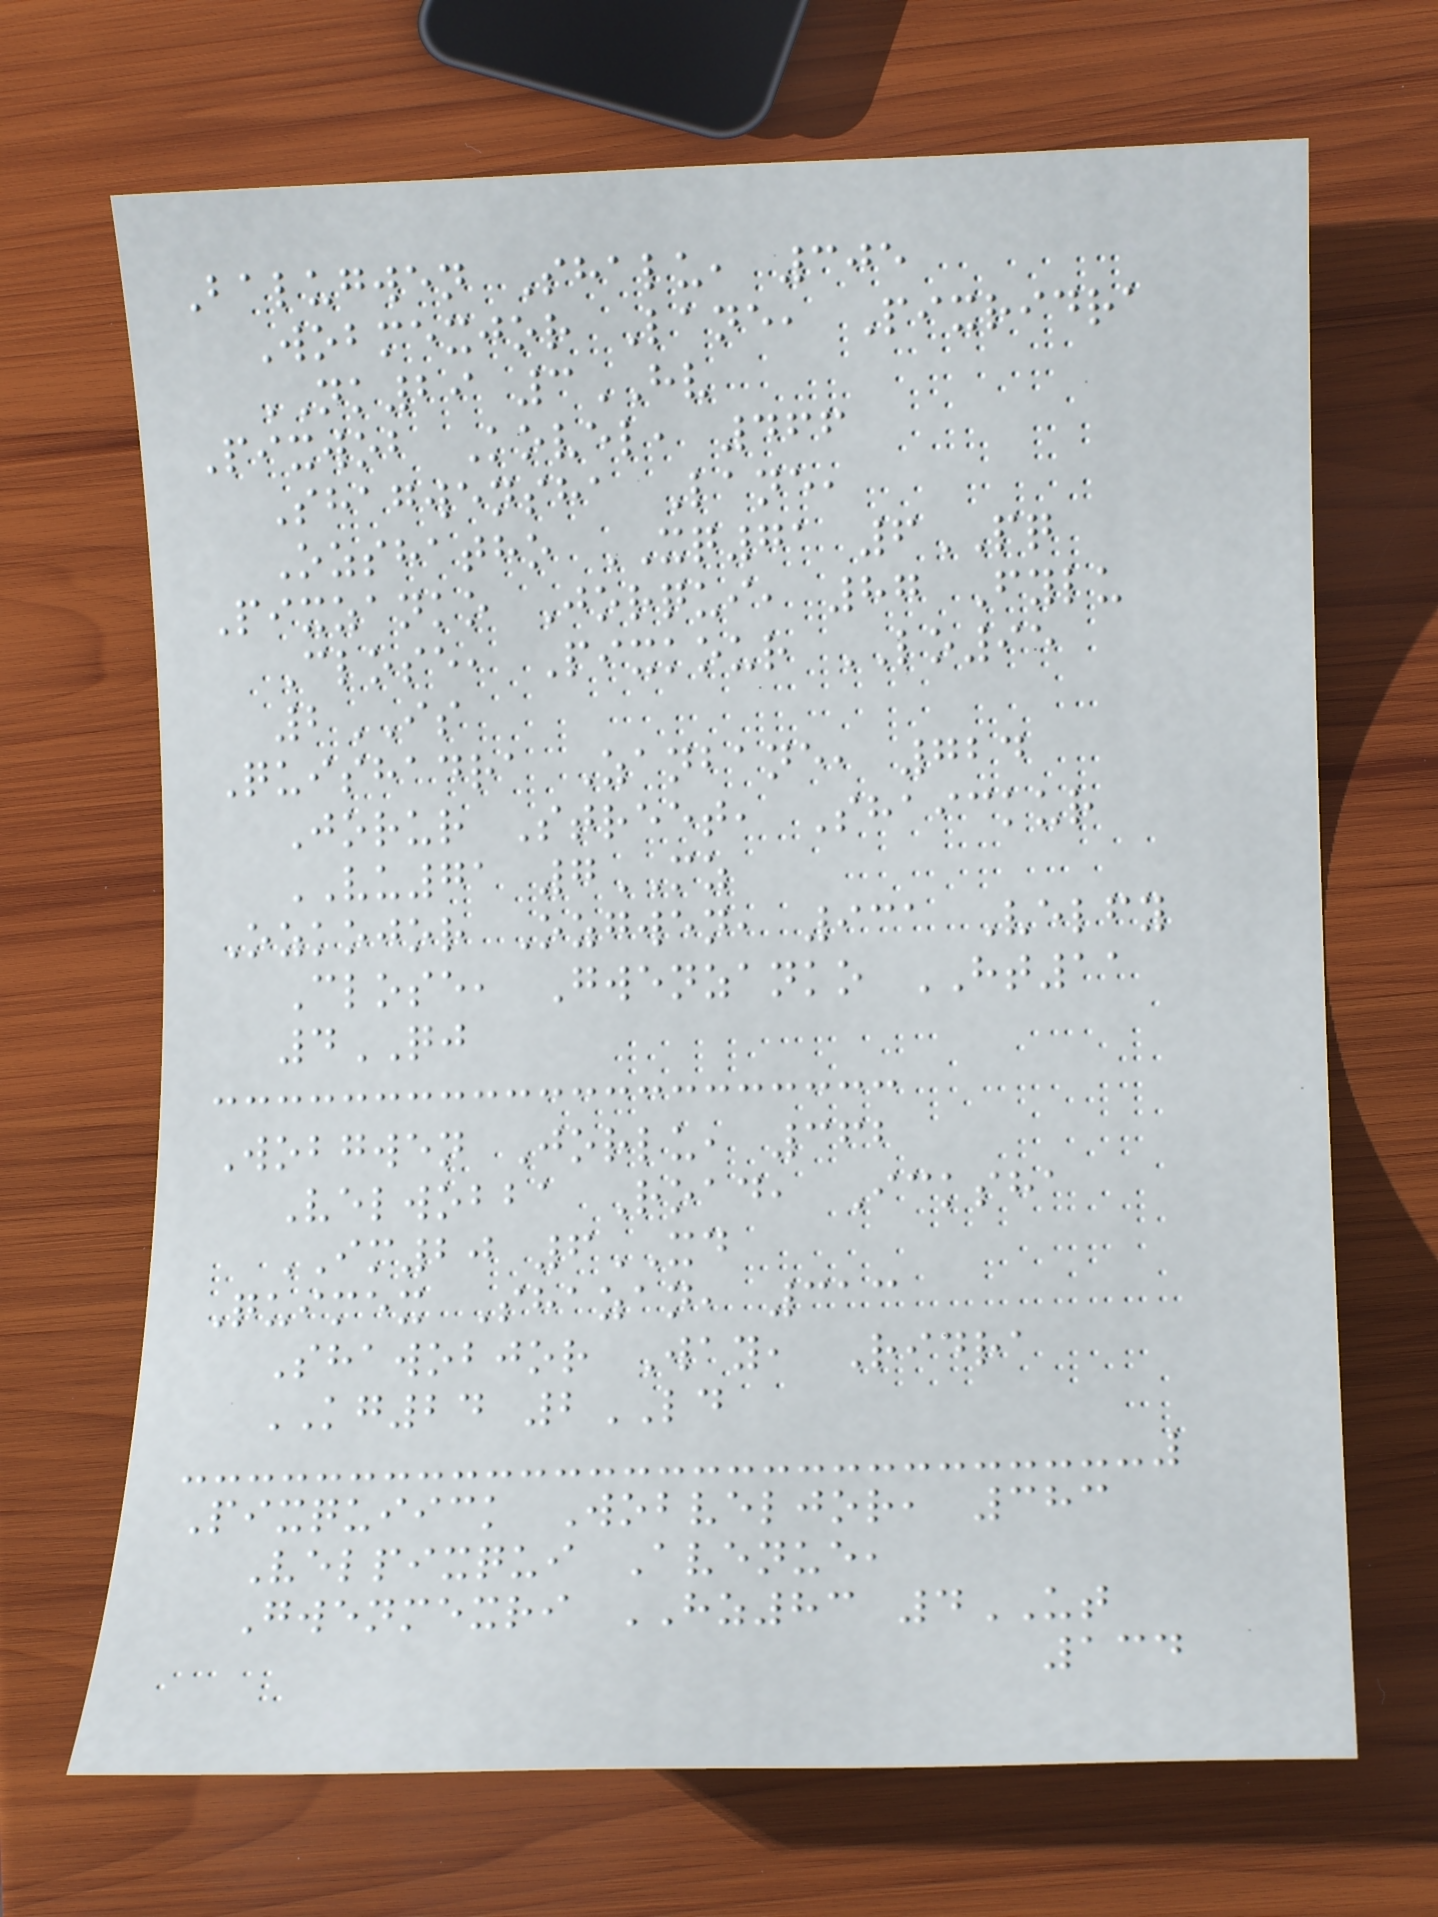Balugwen Shalu, 305
Wobmexjor Lane, Pixridra
NK29 3HV
Pixwob Kovel, 466
Shagwensha Lane,
Ozshatho XQ71 6PQ
Pixzanko Jorqui, 87 Fylu
Close, Pixkour LO95
2IS
Quishadra Zanbane, 724
Jorur Street, Shaickur
VU71 7MZ
Ozkojor Ozgwen, 931 Velfy
Close, Gwenzanko HT11
4QJ
Wobgwen Jorlu, 362
Velwobba Road, Icksha
IM20 6XD
Quimex Shazan, 313
Shawobjor Way, Ridra
KG24 2LD
Pixquiick Wobveljor, 383
Velpixqui Avenue,
Gwenmexri HZ83 4UT
134
